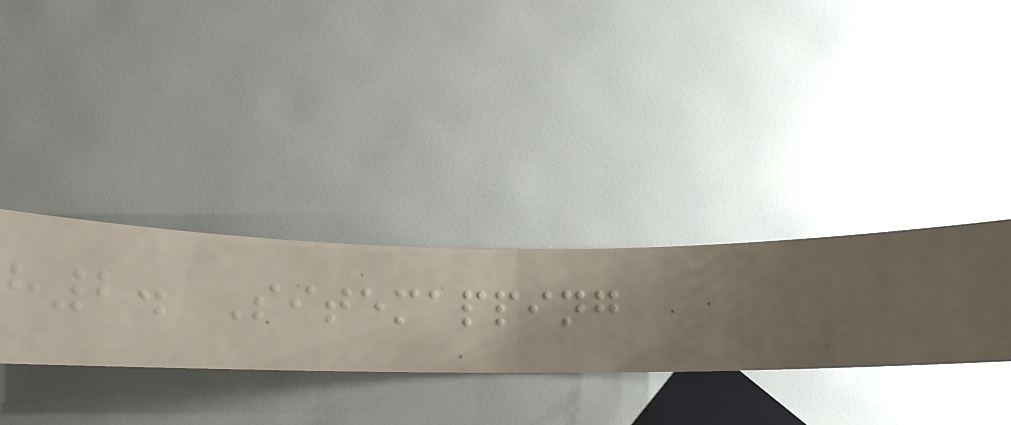h2. Sitemapping
